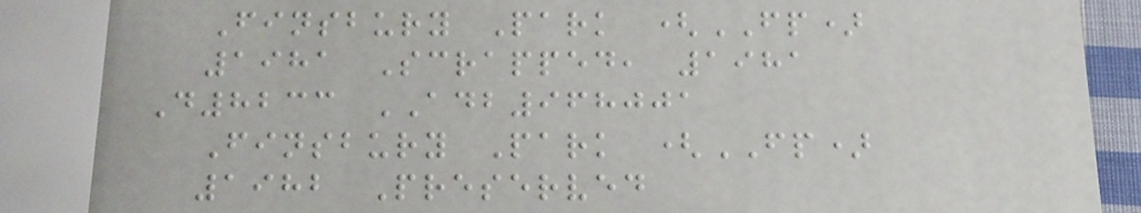Finsbury Park (FP)
1981 Scrapped, 1981
D8233 ADB968001
Finsbury Park (FP)
1982 Preserved
